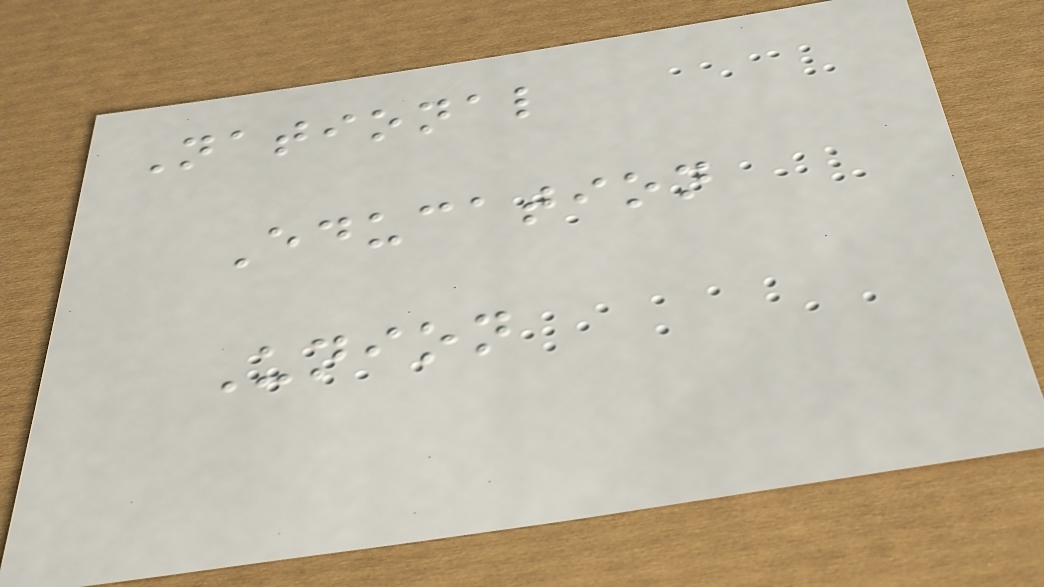National
Education
Union
